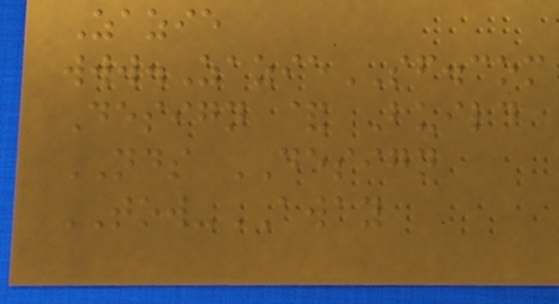Zazie
www.ZazieSF.com
Design & Build
NDS DESIGN
TOW-AWAY
